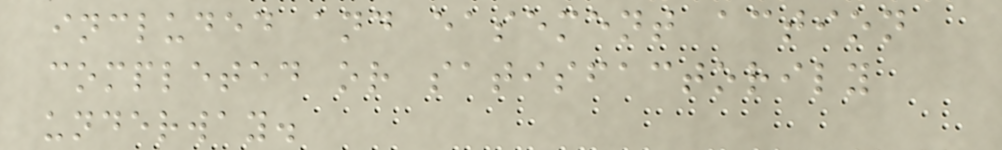included and easement action
completed or satisfactorily
underway.
